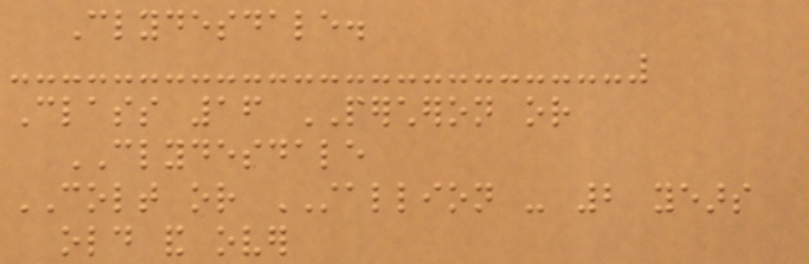Clydesdale.
Class 16 PERCHERON or
CLYDESDALE
COLT or STALLION - 2 years
old and over
